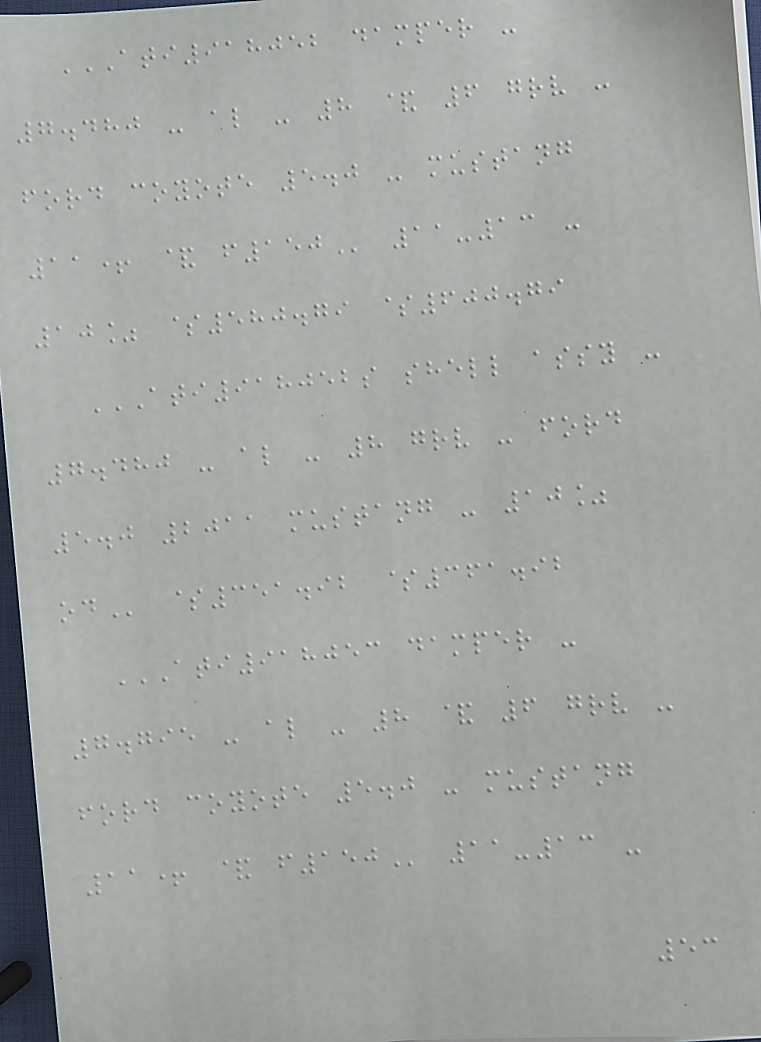ATI918052 DAMPER -
7.480 - AL - 8 & 6 GRV -
FORD COYOTE 5.0 - MUSTANG
11+ & F150 11-13 -
10% $580.79 $600.79
ATI918052S SHELL ASSY -
7.480 - AL - 8 GRV - FORD
5.0 2011 MUSTANG - 10%
OD $351.92 $361.92
ATI918053 DAMPER -
7.795 - AL - 8 & 6 GRV -
FORD COYOTE 5.0 - MUSTANG
11+ & F150 11-13 -
53
